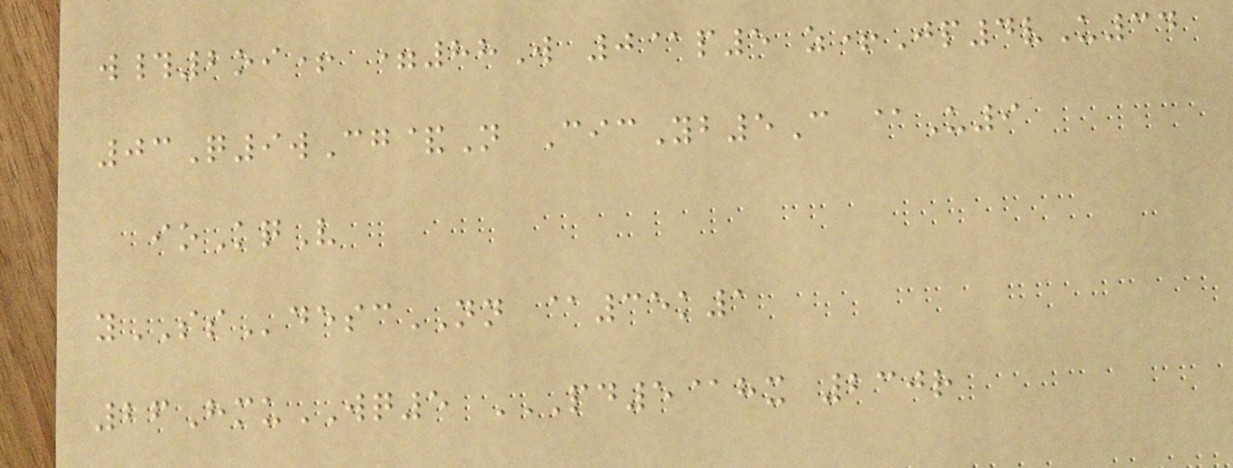w#2oi+ =88W 0@p5 z+Jp4vU34
03Q9wCg&N CicYb5C @U9
ioKqV
ySSdescNN @35k1
26HmuWQ5 PD5@HX 230R
